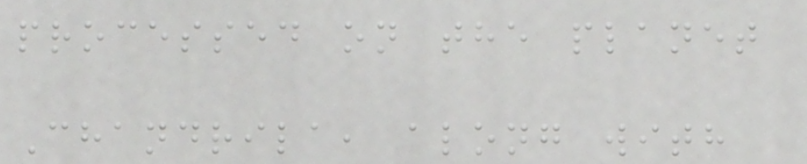processed on the planet
Chandrila, along with
